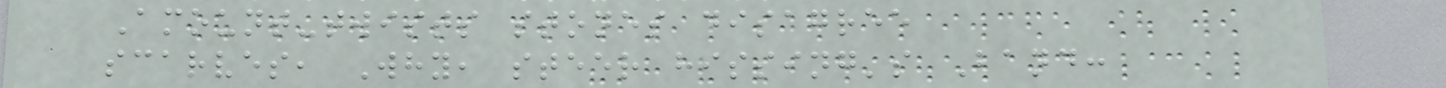Amount-twists stones disagree
scarves, Why, steer hissing's Band:
